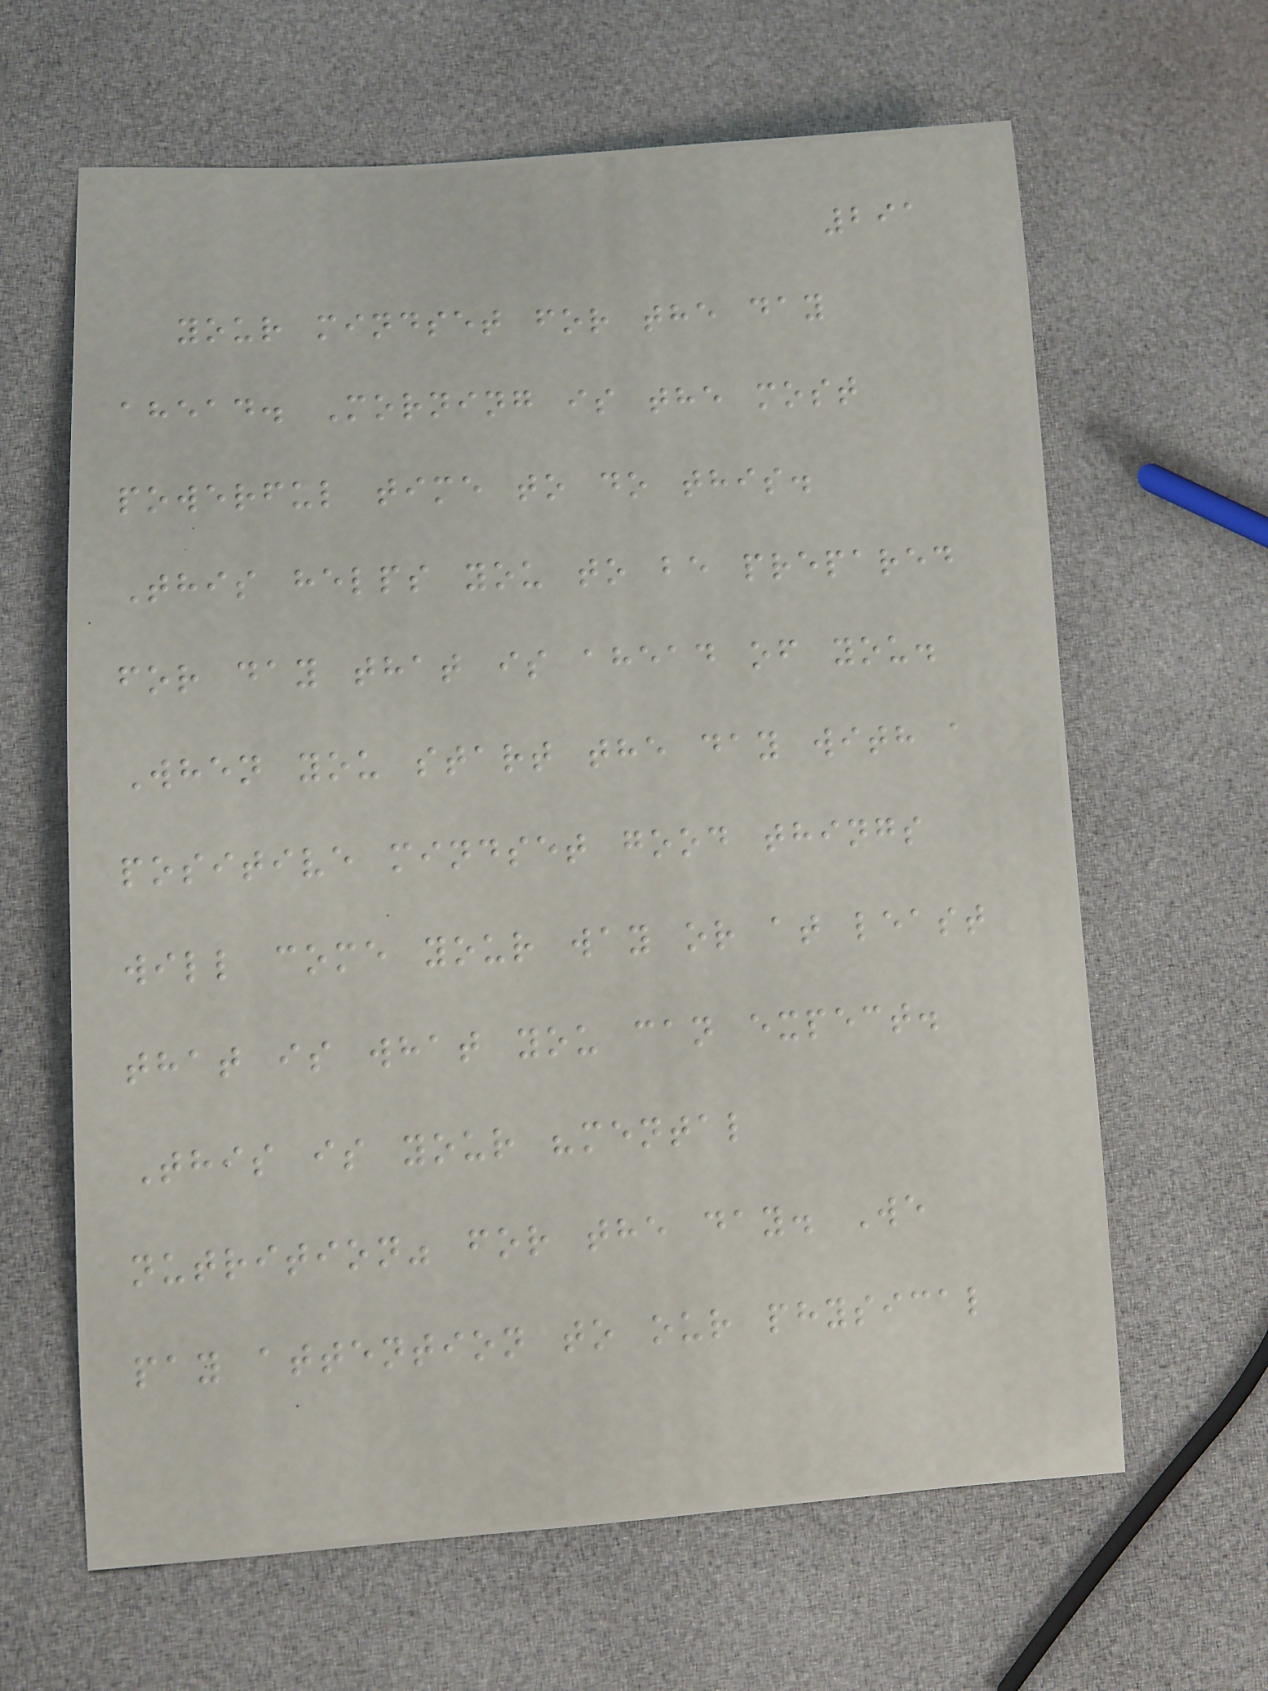291
your mindset for the day
ahead. Morning is the most
powerful time to do this.
This helps you to be prepared
for day that is ahead of you.
When you start the day with a
positive mindset good things
will come your way or at least
that is what you can expect.
This is your "mental
nutrition" for the day. We
pay attention to our physical
